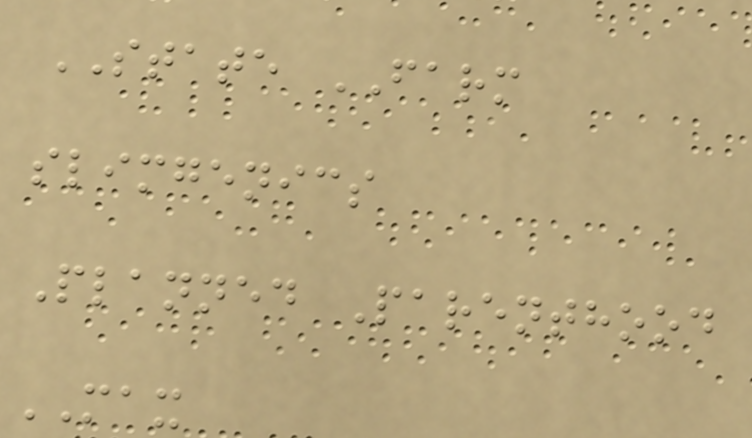STATE FARM
slimgenics
Planned Parenthood
MAX
